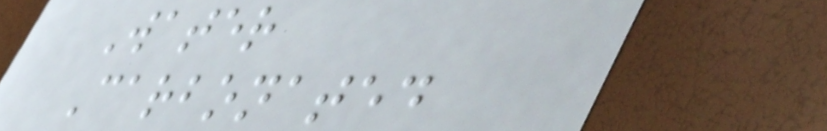Water
Carbonated
